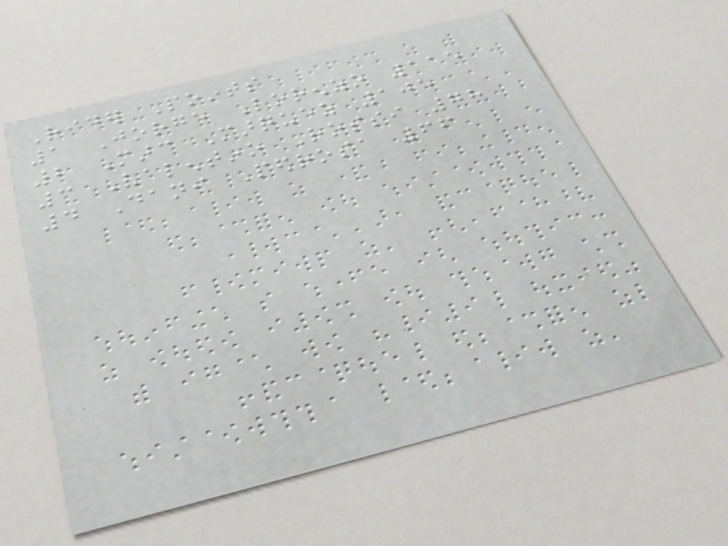Rider Points
1 Jorge Lorenzo 115
2 Marc Marquez 105
3 Valentino Rossi 78
4 Dani Pedrosa 66
